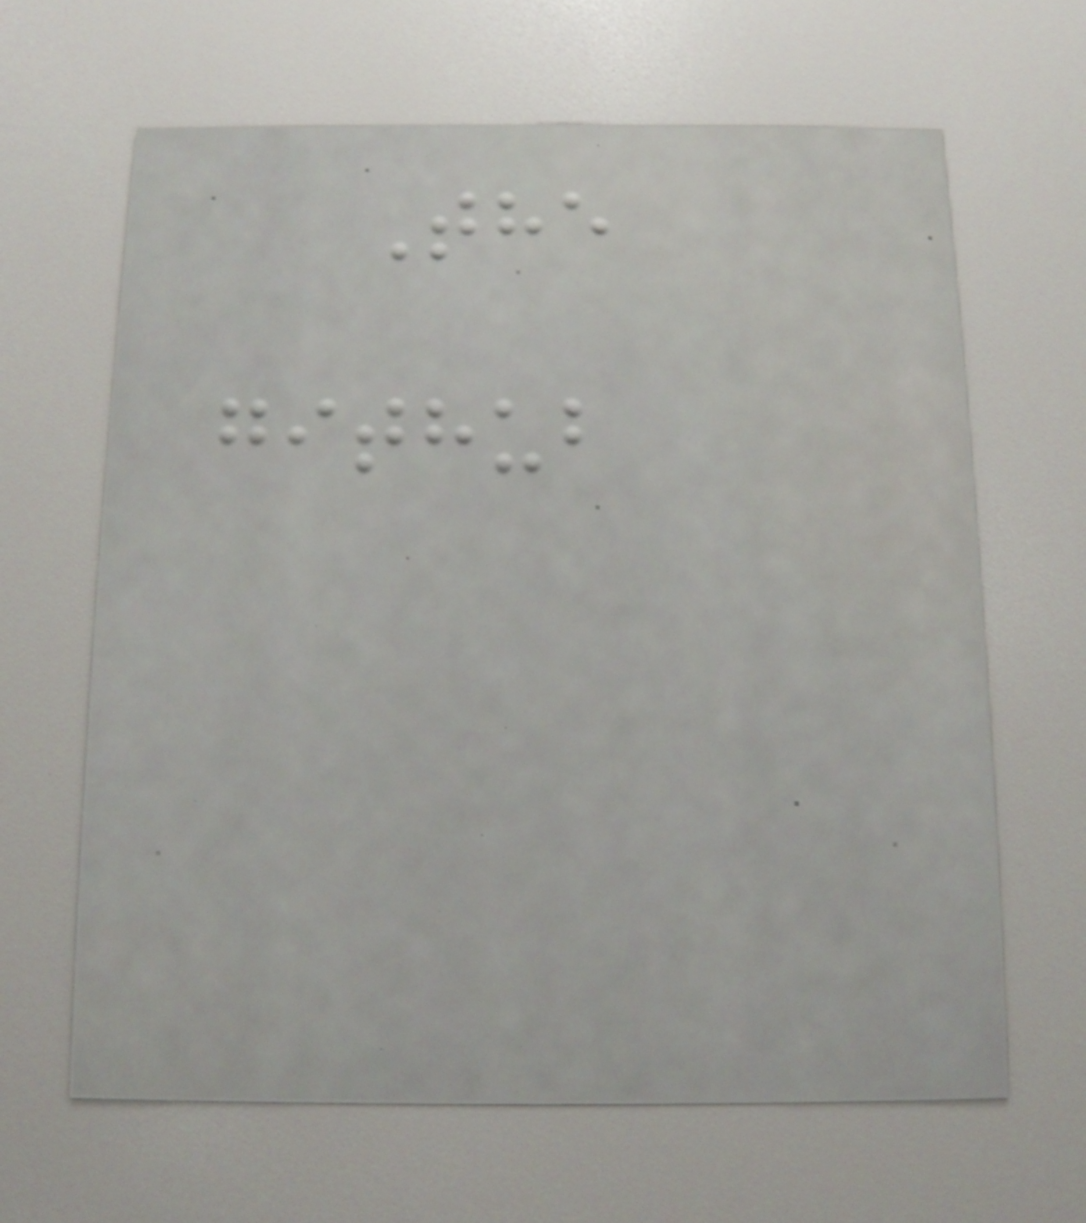The
github
